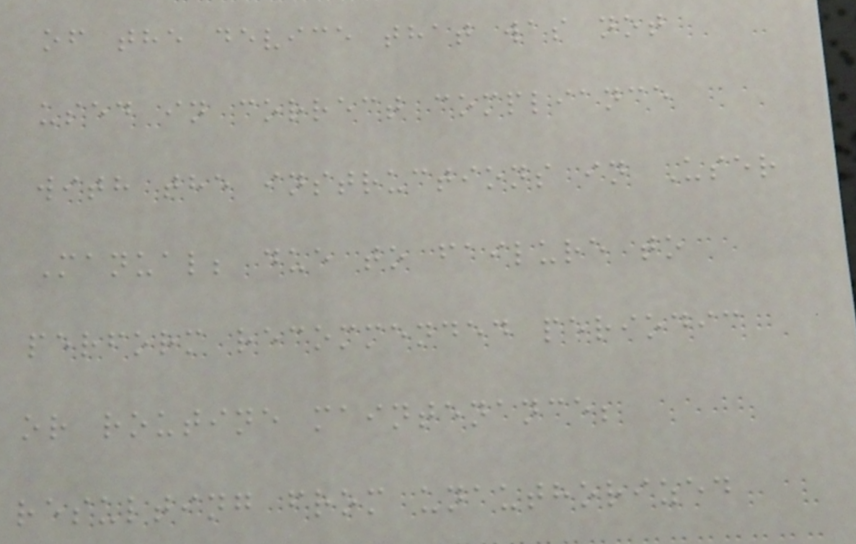of the device that was not
used in correct compliance
with the instructions in User
Manual; due to failure to
perform recommended periodic
or routine maintenance;
resulting from unauthorized
